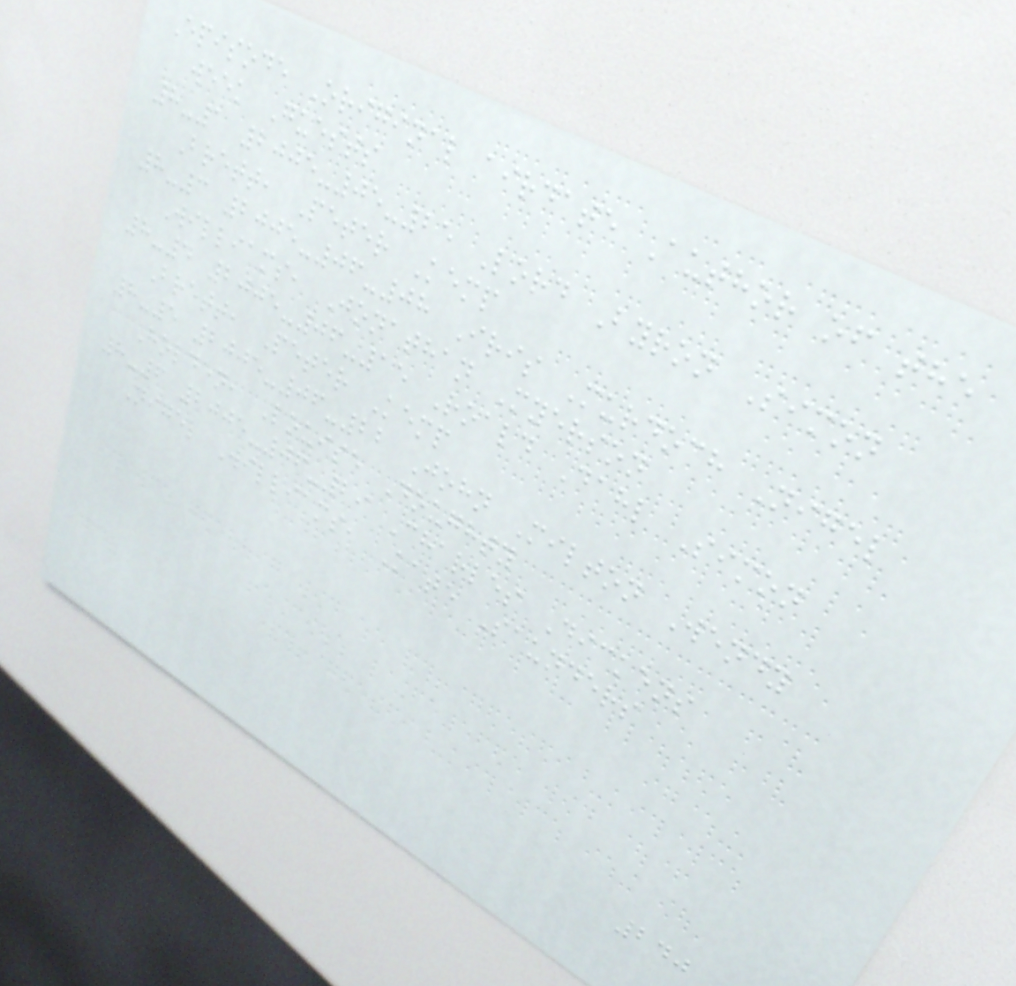Episode Original airdate Author of the
week Guests
8-1 2005-05-25 Lord Byron Simon
Brett, Peter Kemp
8-3 2005-06-08 Iris Murdoch Nigel
Williams, Jonathan Myerson
8-4 2005-06-15 Roald Dahl Simon
Brett, Peter Kemp
8-5 2005-06-22 John Milton Wendy
Holden, Louise Doughty
8-6 2005-06-29 Charles Dickens
Nigel Williams, Kate Saunders
240
